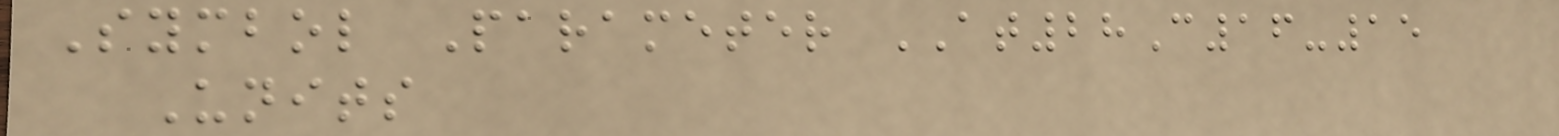Symbol Parameter AT28C16-15
Units
